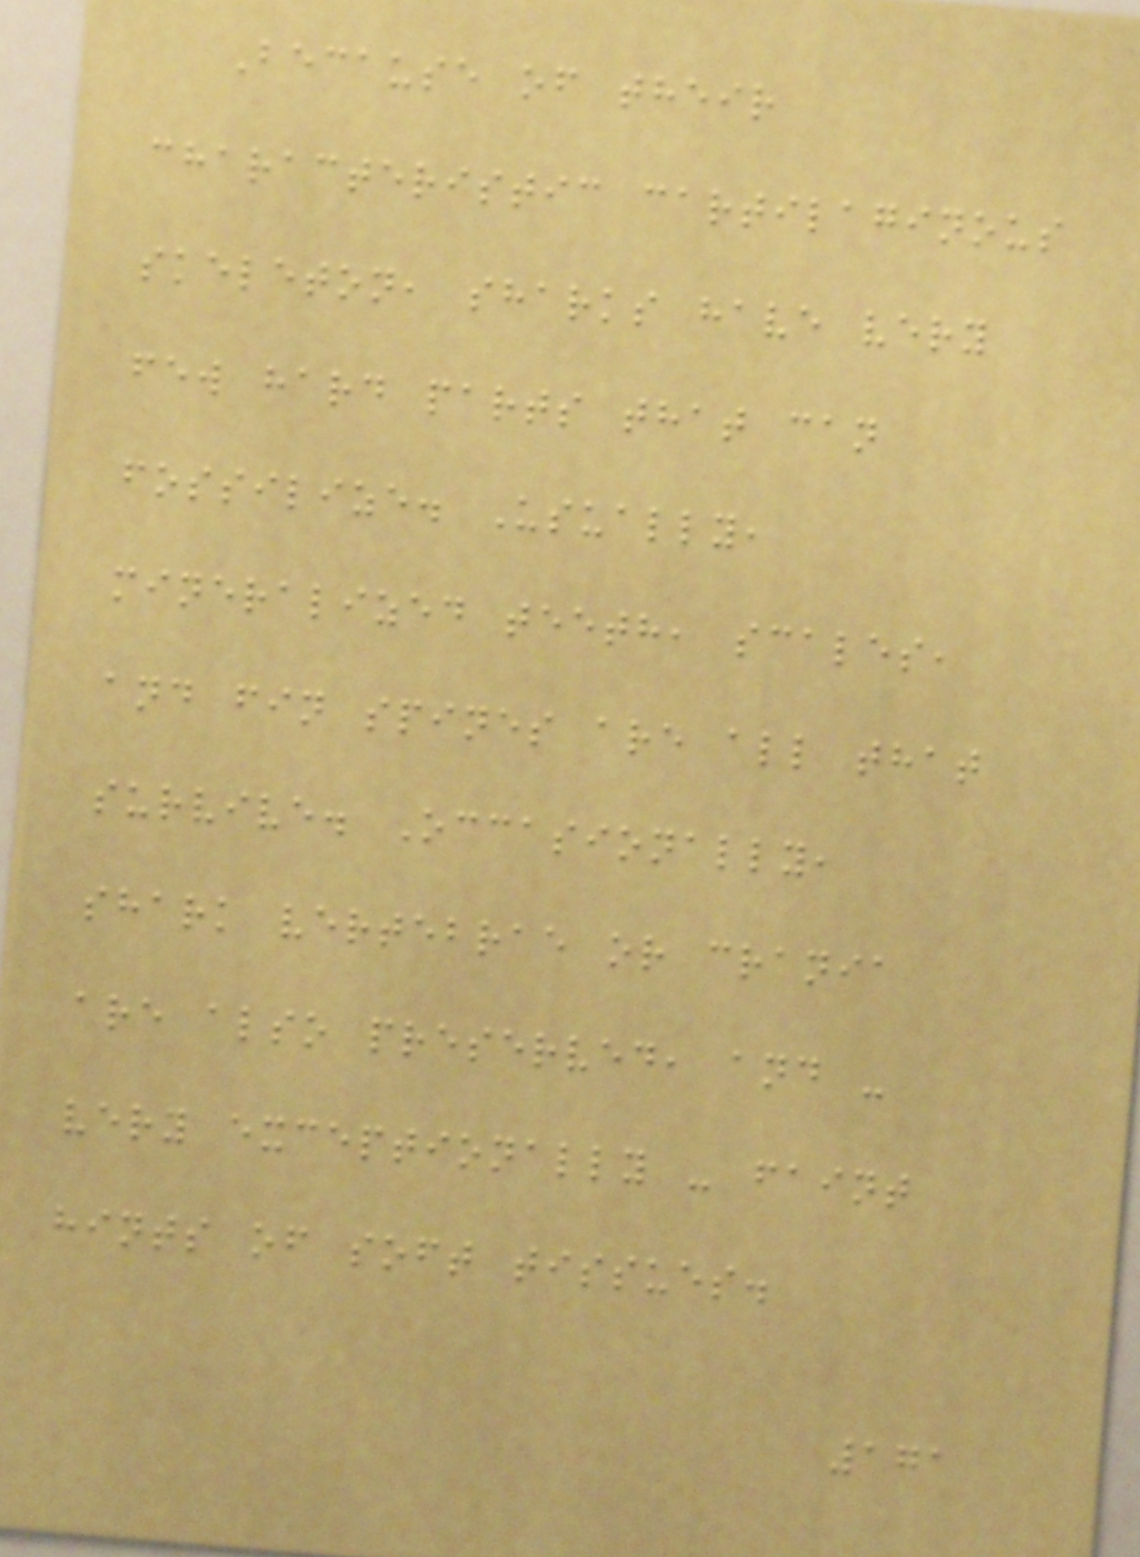Because of their
characteristic cartilaginous
skeleton, sharks have very
few hard parts that can
fossilize. Usually,
mineralized teeth, scales,
and fin spines are all that
survive. Occasionally,
shark vertebrae or crania
are also preserved, and -
very exceptionally - faint
hints of soft tissues.
171
